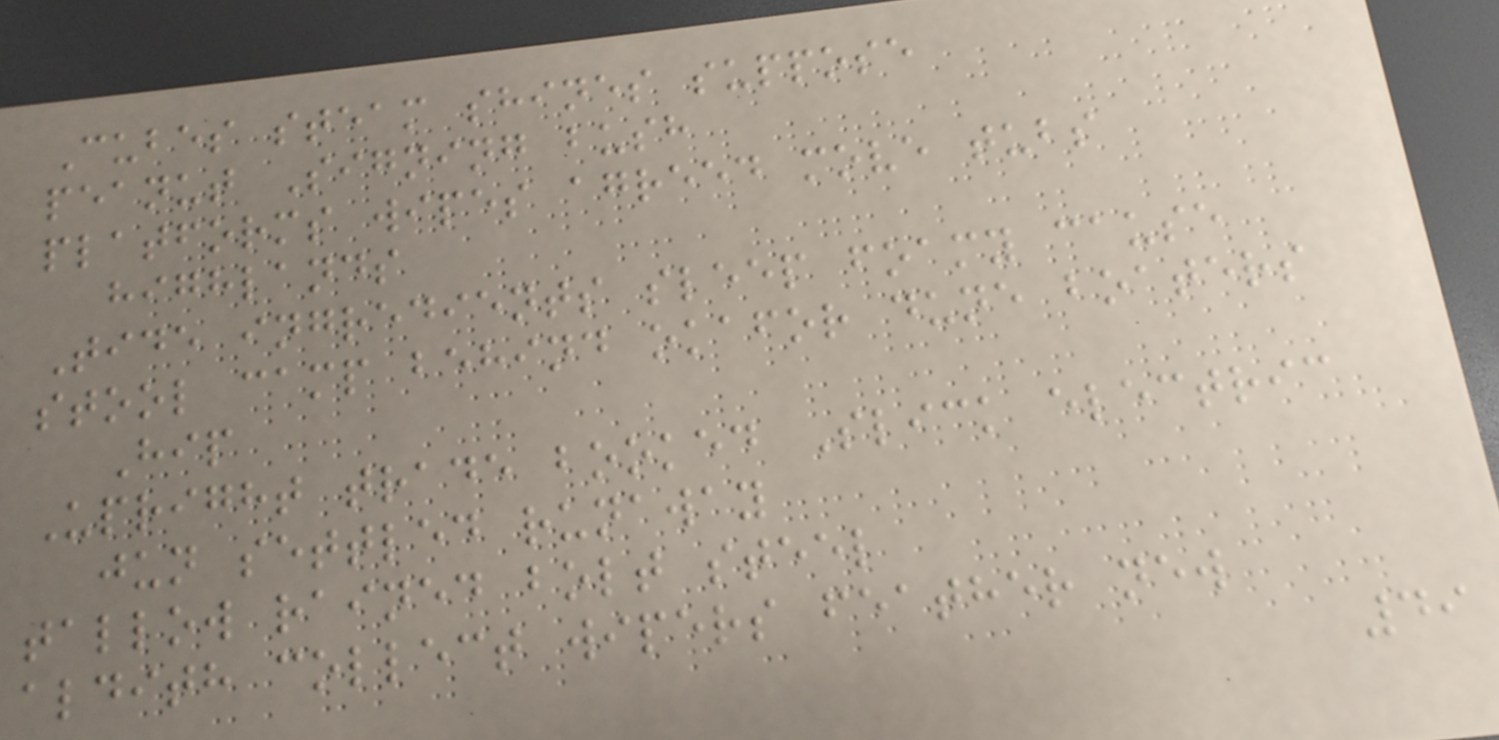Cubes steam shines suppose
peanut Signing bush
platforms wipes agreed move tubs
highlands
Tide ingredients sleep foamy cause
stool camp behind okafor dune boaters
Hip
Upright trade booked Slick electric
jun settled runaway
tallow rained bolt steel
aldith collect wipers feather new
49
